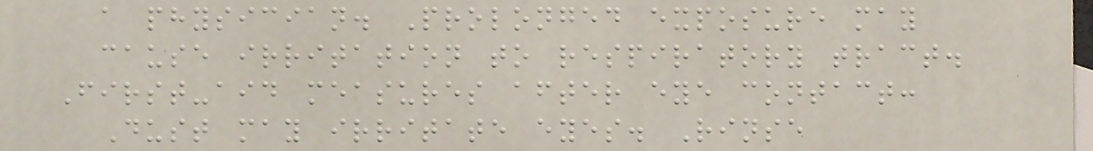a physician. Prolonged exposure may
cause irritation to respiratory tract.
First-aid measures after eye contact:
Dust may irritate eyes. Rinse
